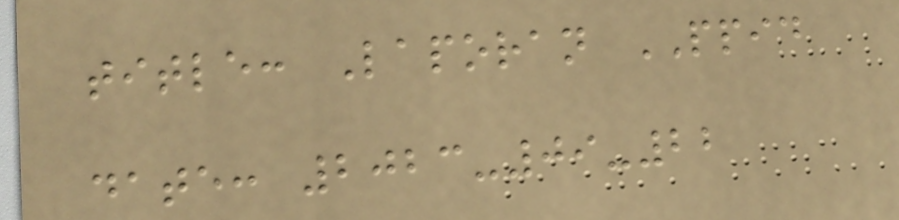title: Laporan PPID
date: 2023-09-22
